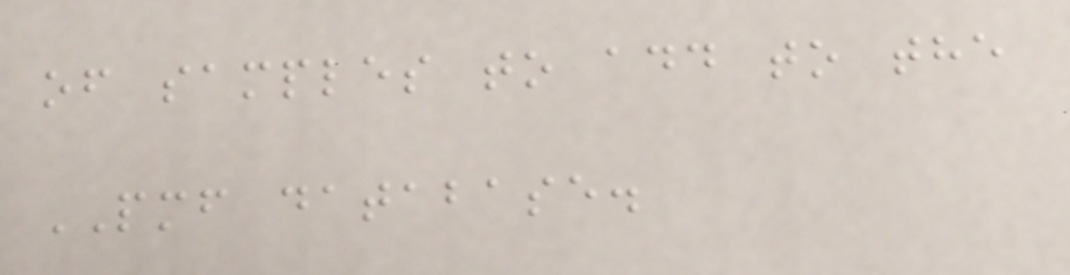of samples to add to the
PMF database.
